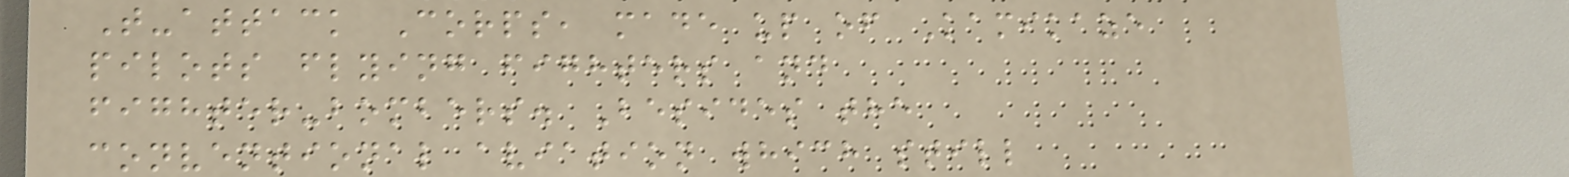T-attack Corps, made up of Kamikaze
pilots flying fighters and
fighter-bombers. Besides the
conventional aviation which still
